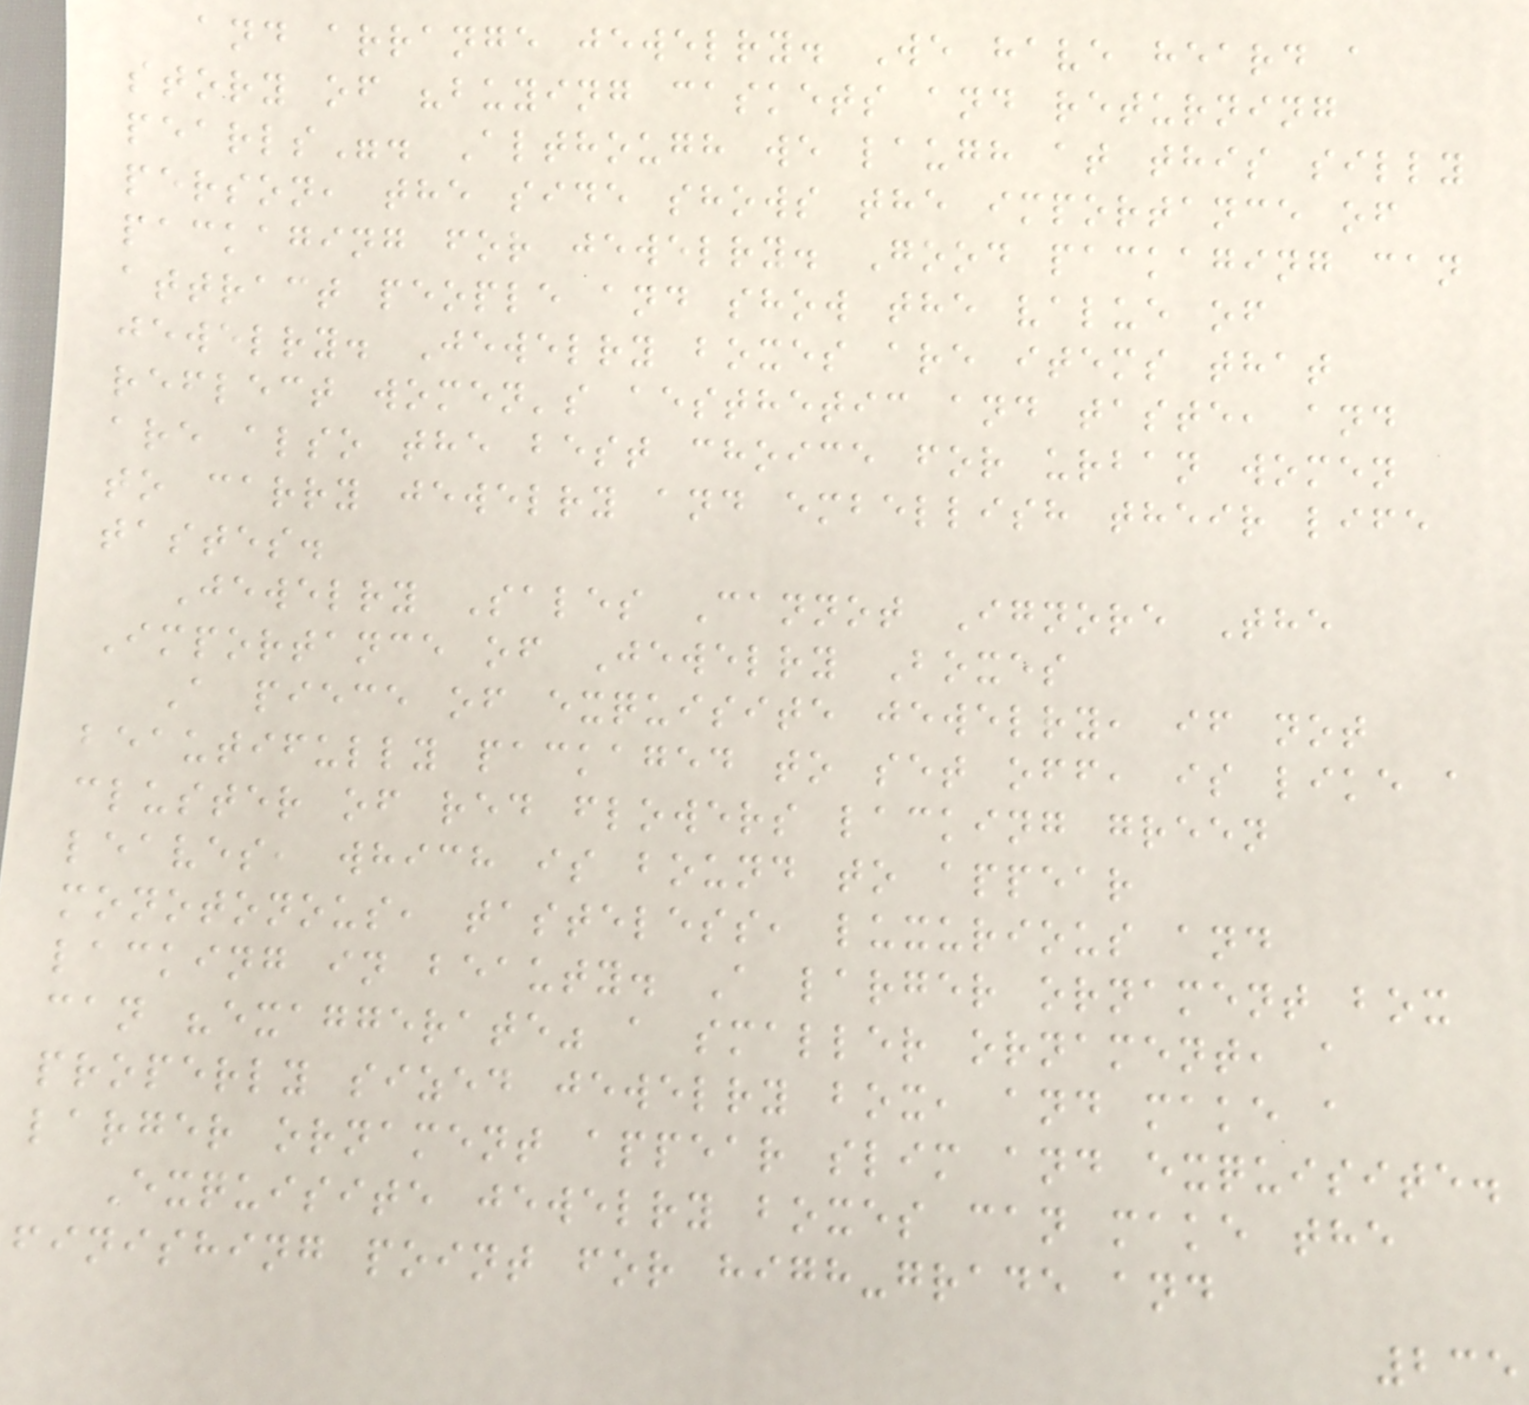and arrange jewelry. We have heard a
story of "buying caskets and returning
pearls". Although we laugh at this silly
person, the side shows the importance of
packaging for jewelry. Good packaging can
attract people and show the value of
jewelry. Jewelry boxes are items that
reflect women's aesthetic and taste, and
are also the best choice for urban women
to carry jewelry and embellish their life
tastes.
Jewelry Sales Cannot Ignore The
Importance of Jewelry Boxes
A piece of exquisite jewelry, if not
beautifully packaged to set off, is like a
cluster of red flowers lacking green
leaves, which is bound to appear
monotonous, tasteless, luxurious and
lacking in beauty. A larger ornament box
can "exaggerate" a smaller ornament, a
properly sized jewelry box, and make a
larger ornament appear slim and exquisite.
Exquisite jewelry boxes can make the
finishing point for high-grade and
235
